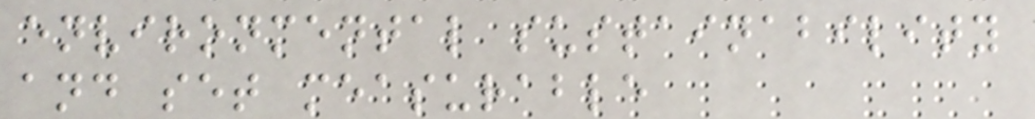environmental sustainability
and set measurable
